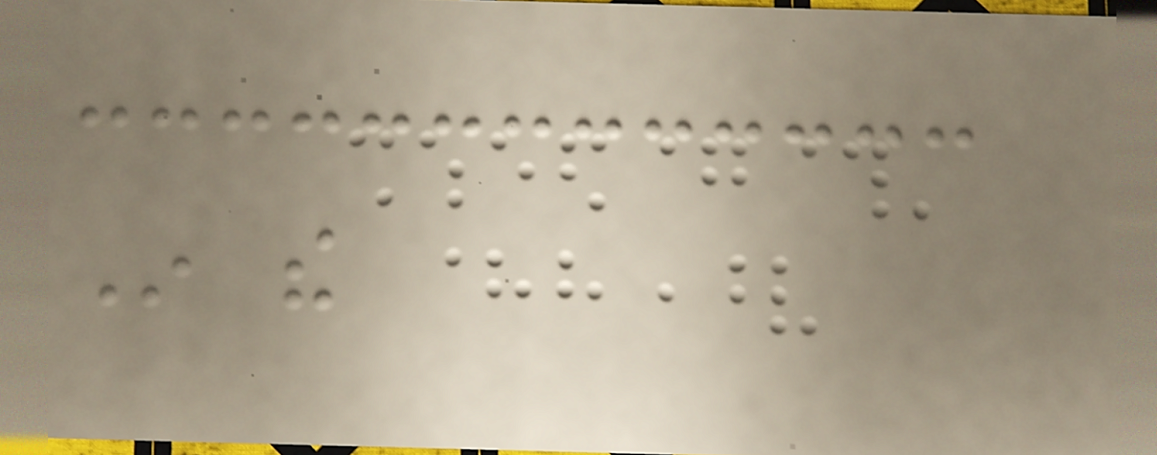In the
